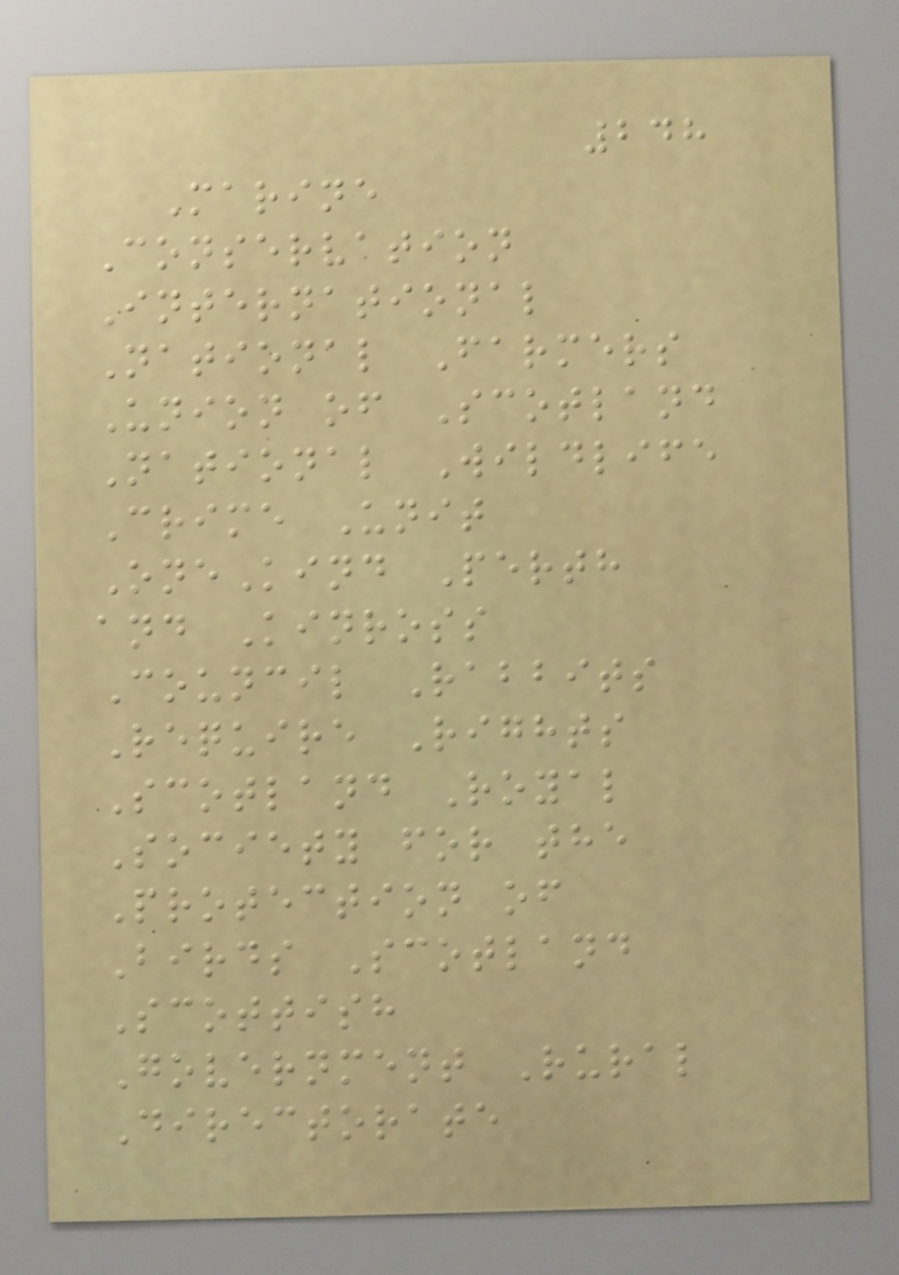248
Marine
Conservation
International
National Farmers
Union of Scotland
National Wildlife
Crime Unit
OneKind Perth
and Kinross
Council Rabbits
Require Rights
Scotland Royal
Society for the
Protection of
Birds Scotland
Scottish
Government Rural
Directorate
